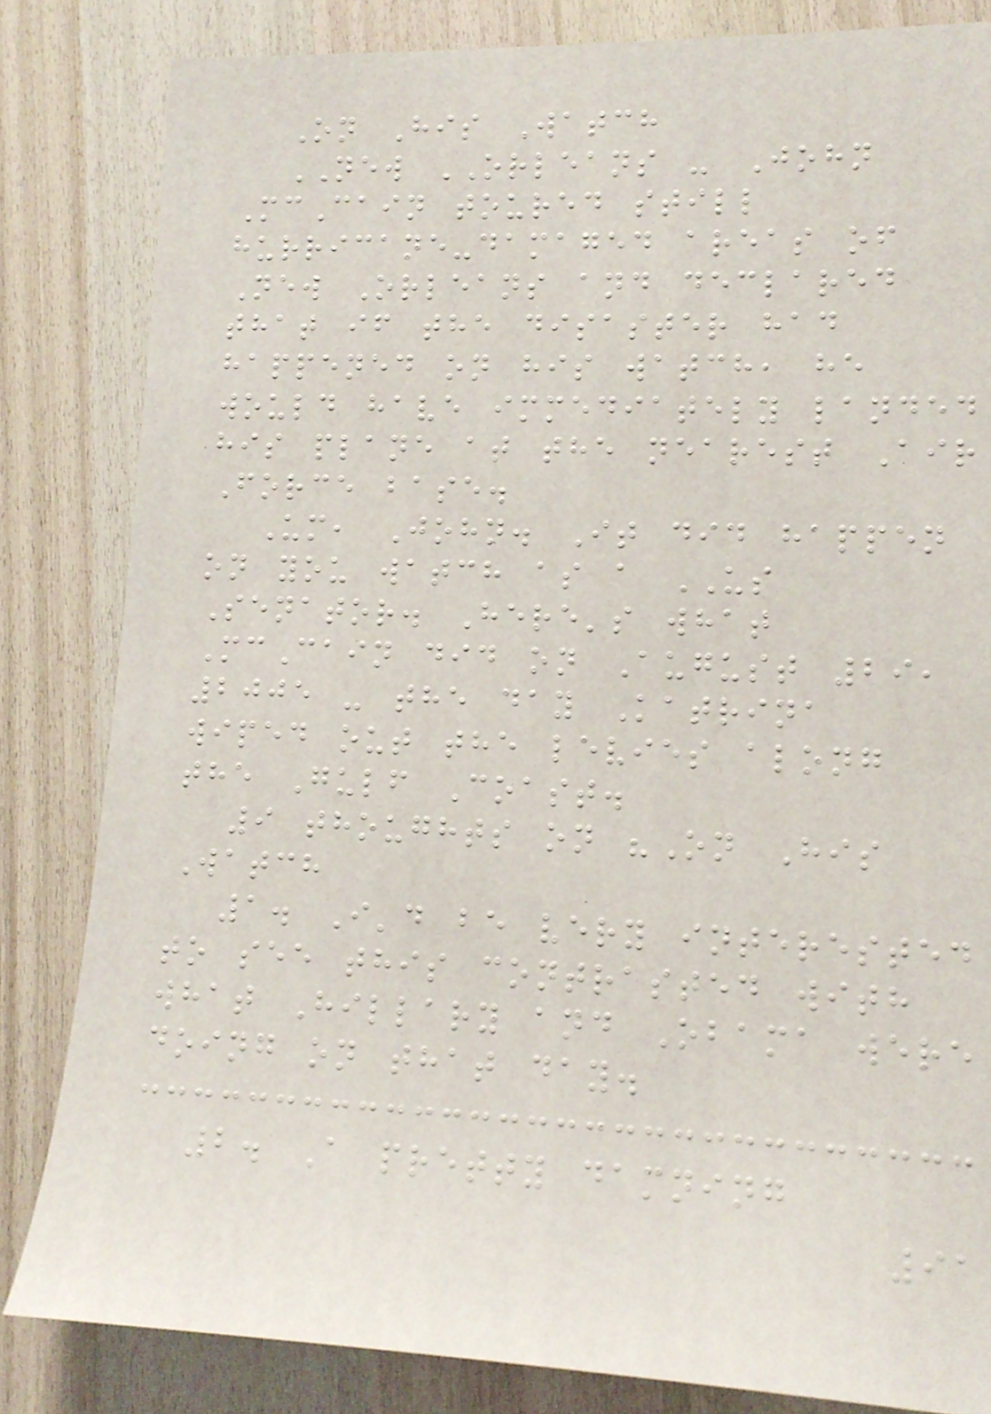On His Watch
NEW ORLEANS - John
McCain toured still
hurricane-damaged areas of
New Orleans and declared
that if the disaster had
happened on his watch, he
would have immediately landed
his plane at the nearest Air
Force base.
Um, John. It did happen
on you watch as a US
Senator. Here's what
McCain did on August 29,
2005 - the day Katrina
wiped out the levies along
the Gulf Coast.
9 thoughts on "On His
Watch
1. I'd be very interested
to see this contrasted with
what Hillary and Obama were
doing on that day.
2. A pretty damning
91
